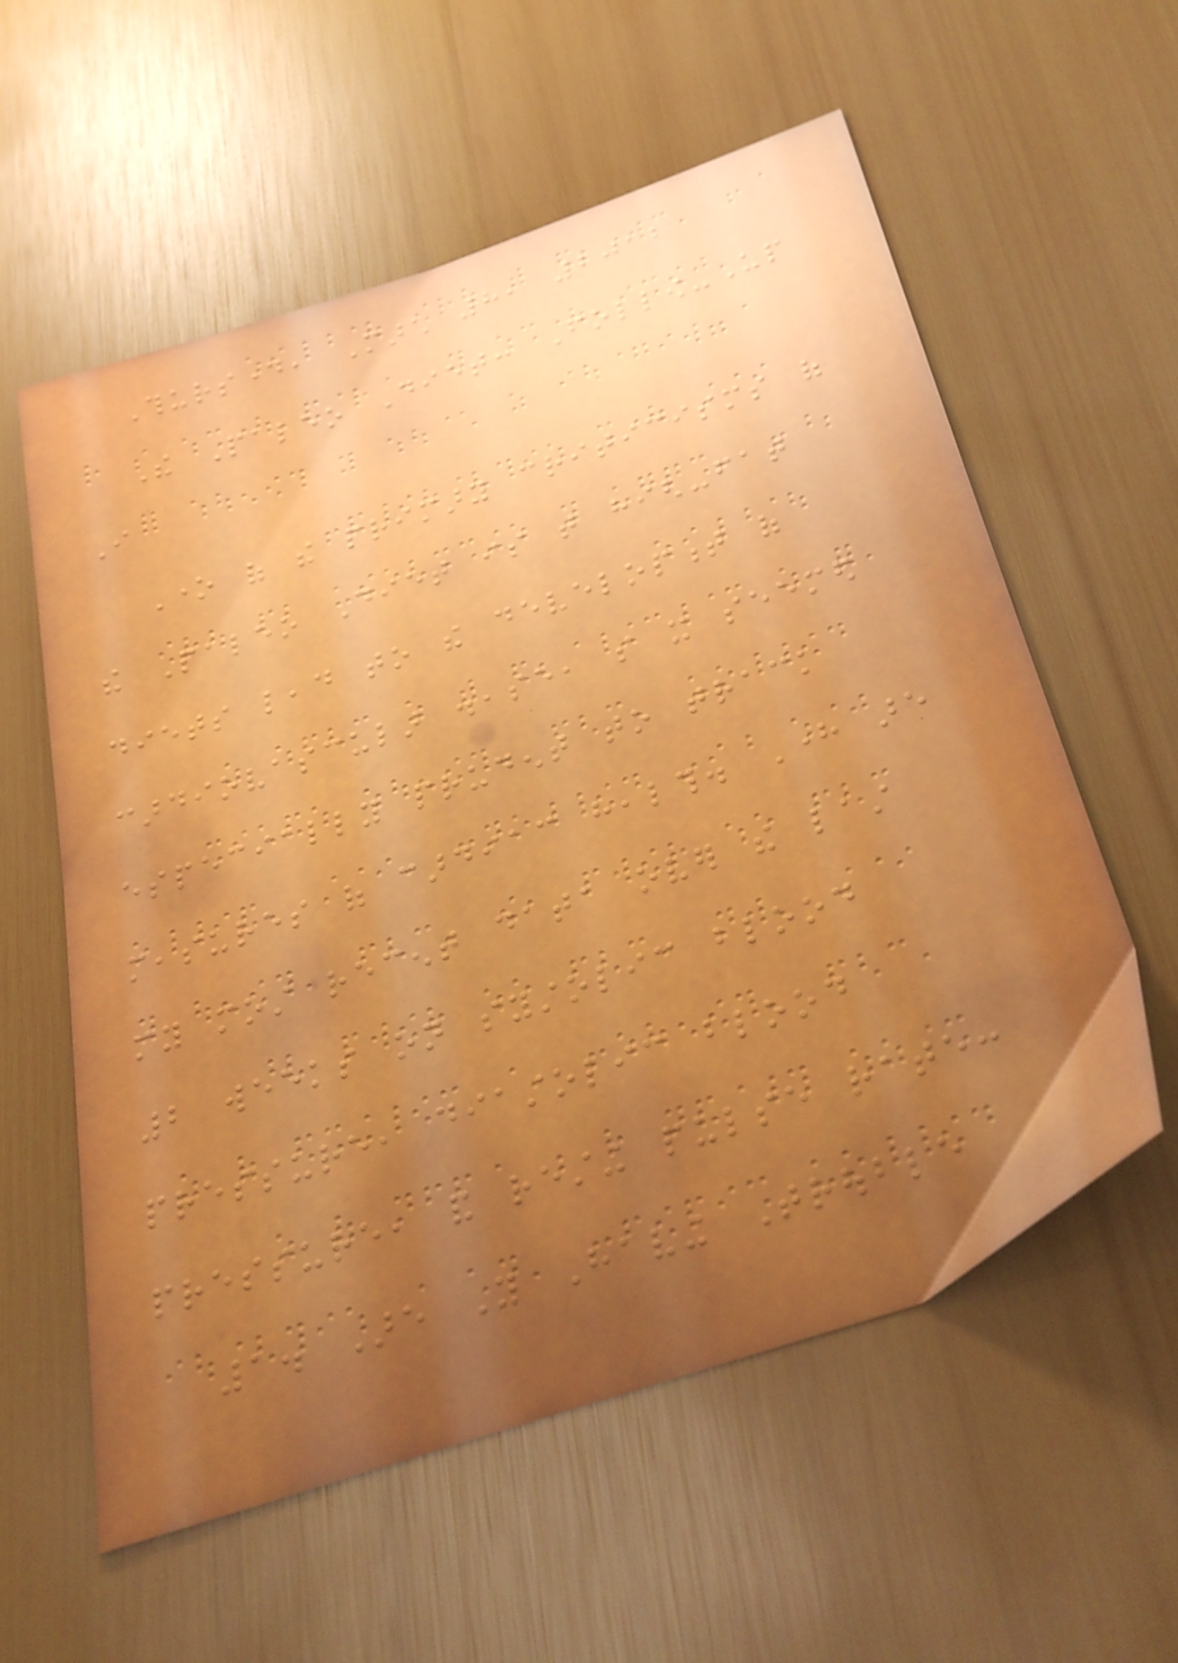Thursday, March 8, 2012
The Paleo Diet: Follow-Up
I
One of the primary criticisms of
the Paleo Diet is that high-fat
diets lead to the development of
cardiovascular disease, so it seemed
especially prudent to track
measures of cardiac health. Here are
my most recent data over the last
2 weeks on systolic blood
pressure, diastolic blood
pressure, and resting pulse rate:
1. Are You Having Trouble
